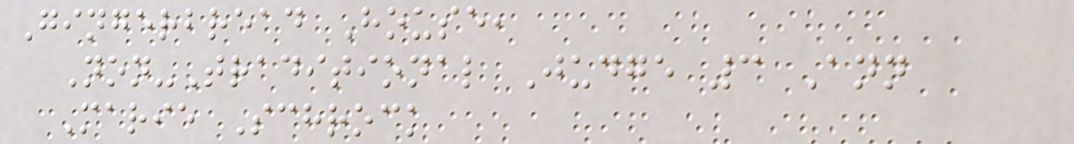Gingerbread House,
Non-Traditional Judge 3 Ann
Marie Schrock
